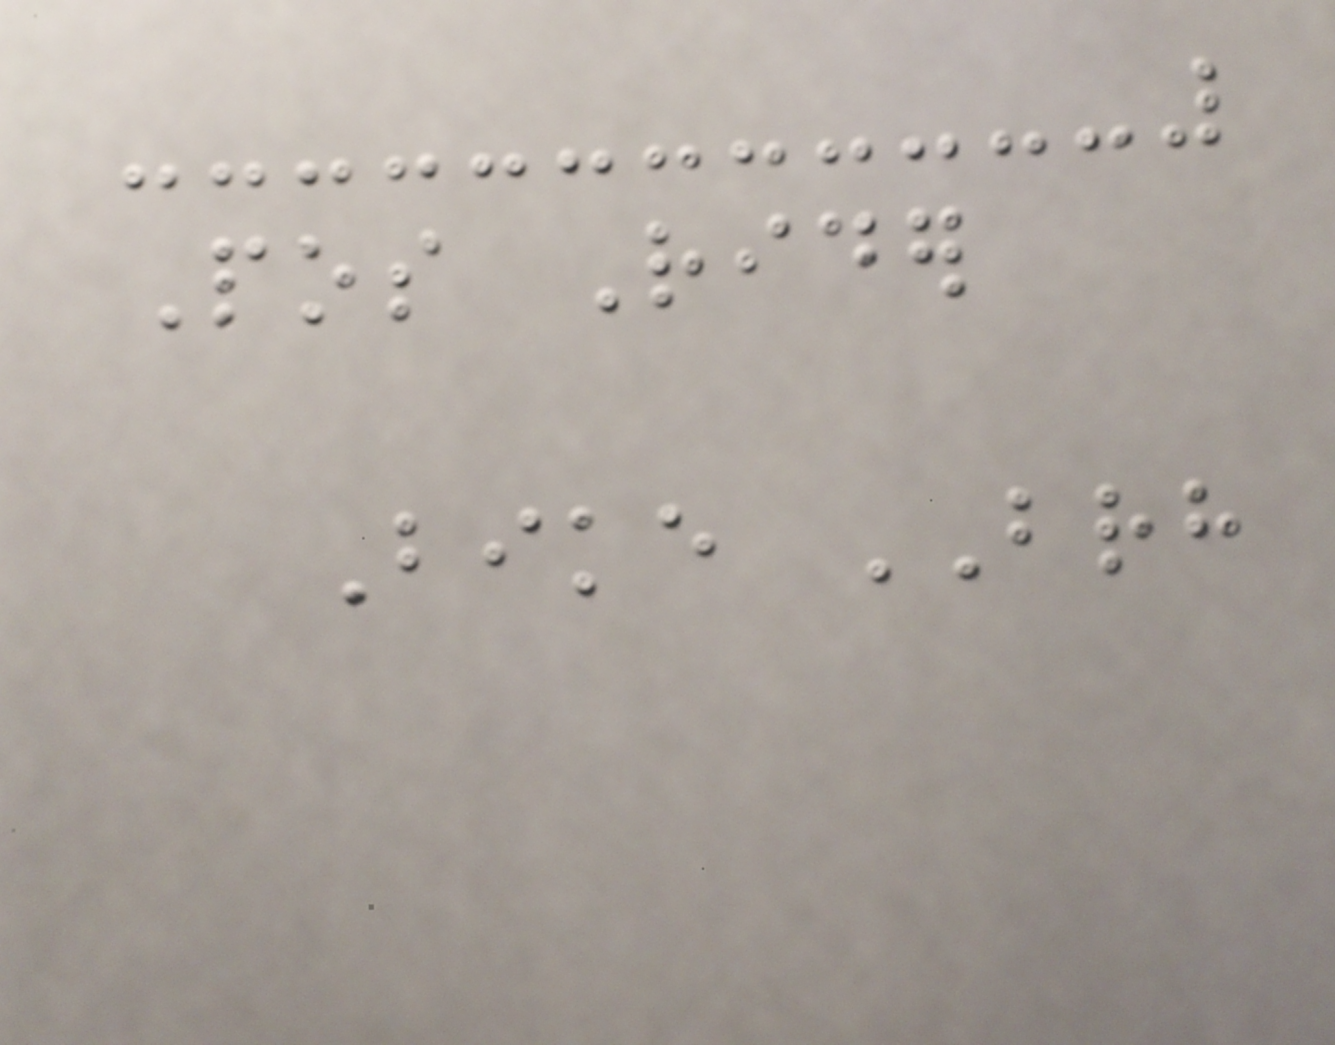Pos Rider
Bike BRH
